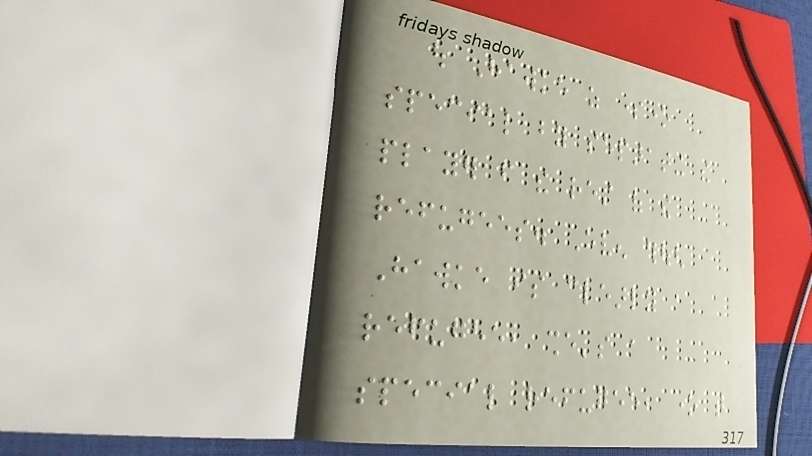out Hawke as someone
special by separating the
player from the rest of the
refugees. Even though
Hawke is clearly a
refugee, she's a
special refugee, one that
